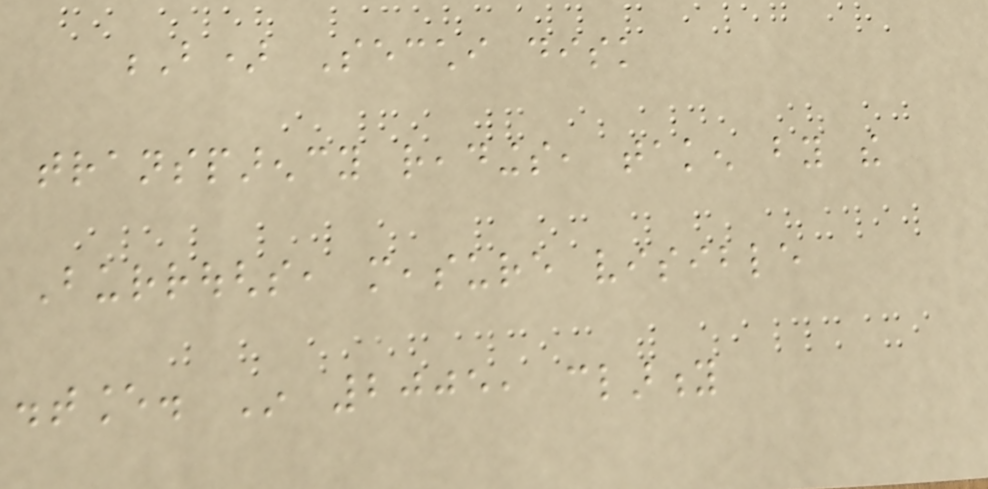B) Secchi disk
transparency readings, taken by the
Burroughs, measure visible
distance. In 2005, clarity
